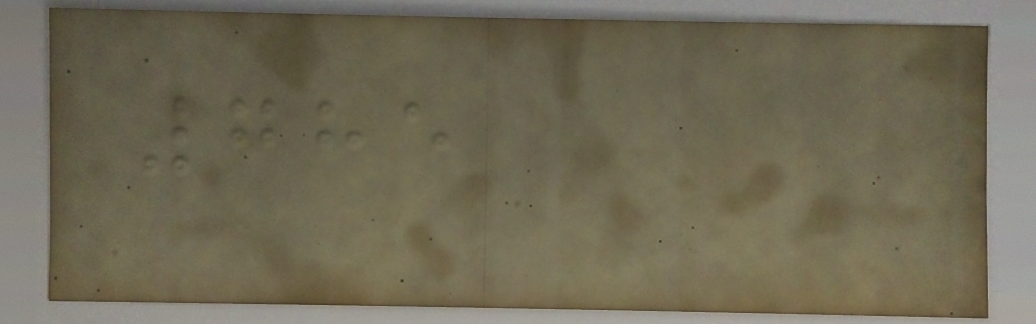785
